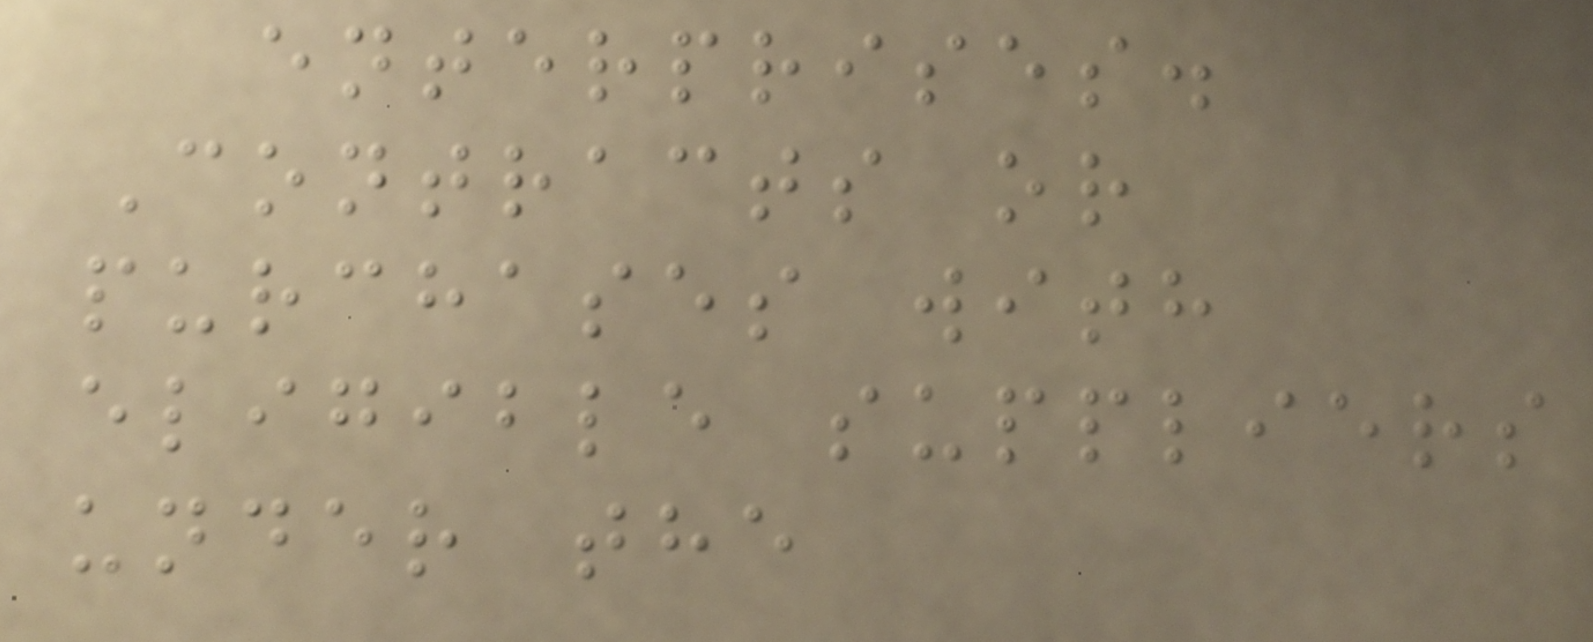enterprises.
Contracts or
purchases with
eligible suppliers
under the
